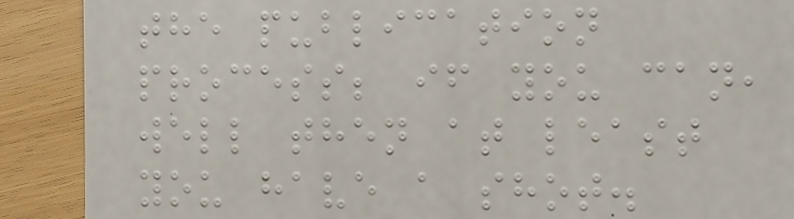the publication
process; if you can,
well then at least
you have a shot.
